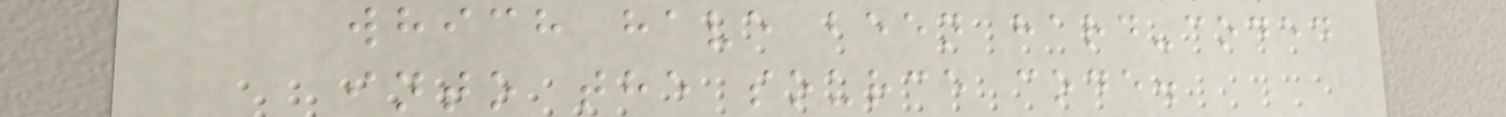which have been hard-coded
into the source code.
